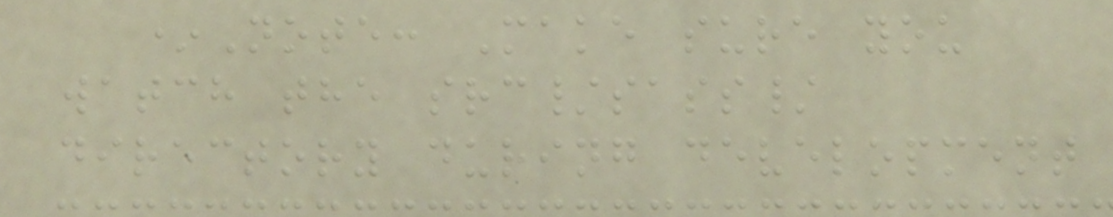*Note: Make sure you
watch the src/sass/
directory during development
